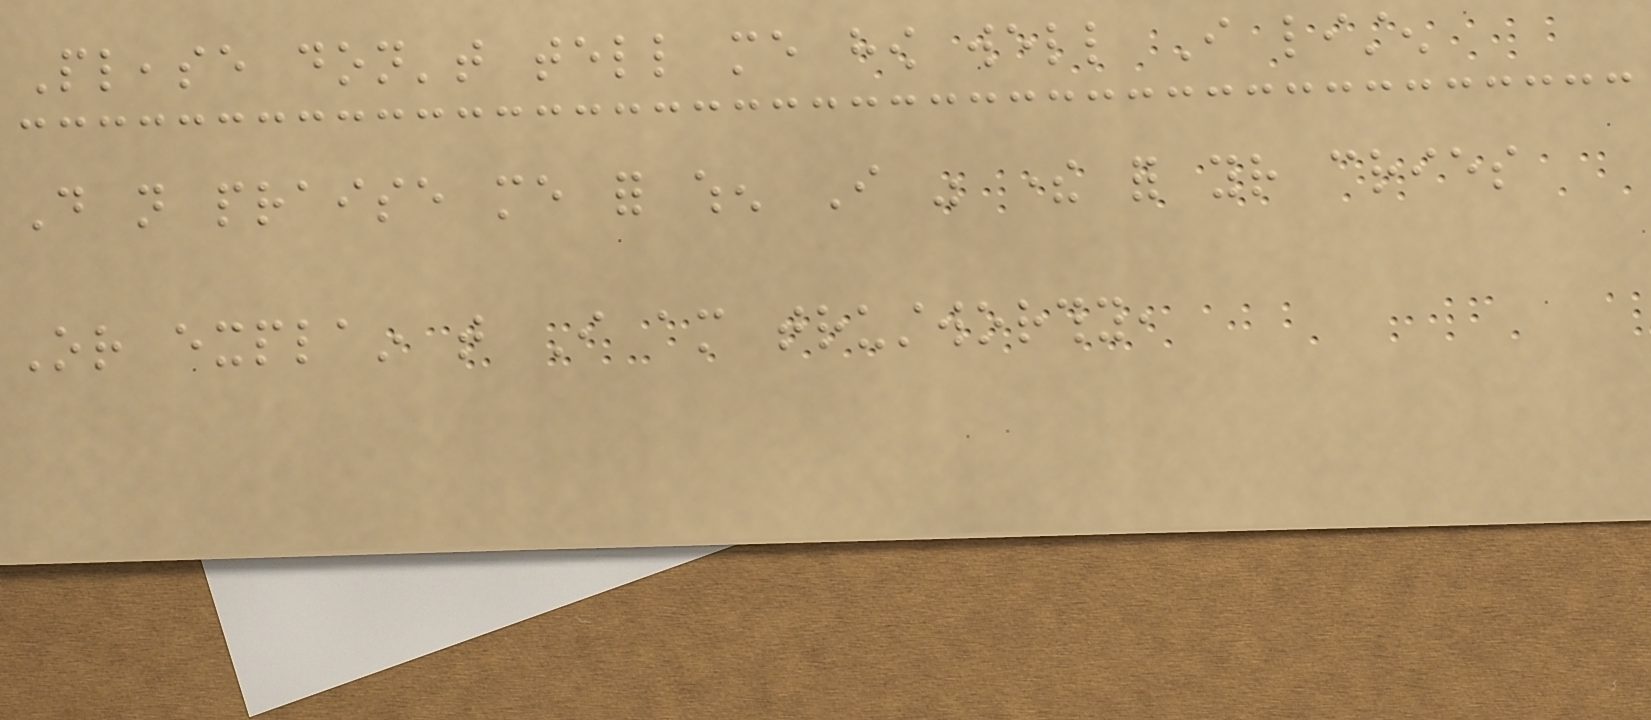Please don't tell me how well I listen
Do not praise me for when I was there for your cries
Or explain that I am trustworthy,
